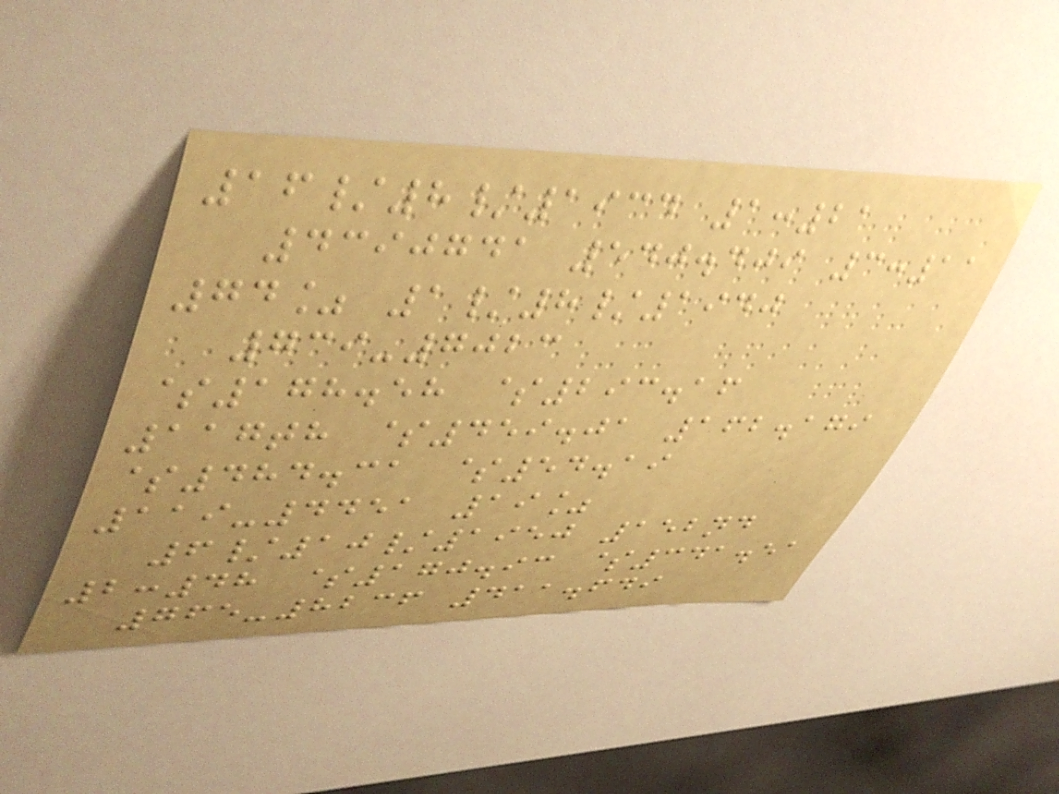16/8/1934 1:21
4390741 540.409 3:11
74% 1/8/1940
739-7023
$178.58 $293.16
117th $459.01 162.179
$484.31 $54.19
119-4451 19%
6/10/1950 152nd
2:48 $170.93 $341.51
765-8236 411.649
